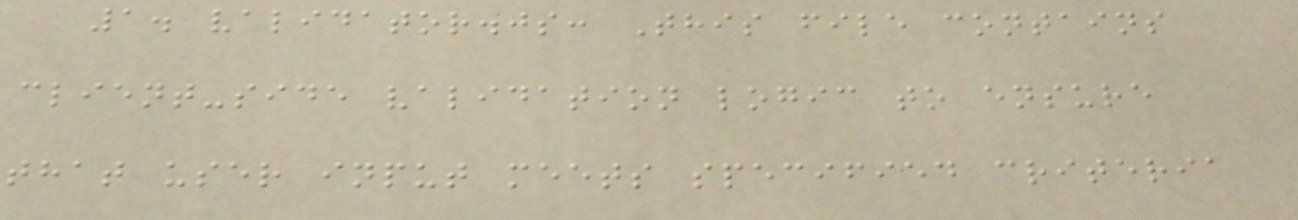1. validator.js: This file contains
client-side validation logic to ensure
that user input meets specified criteria
